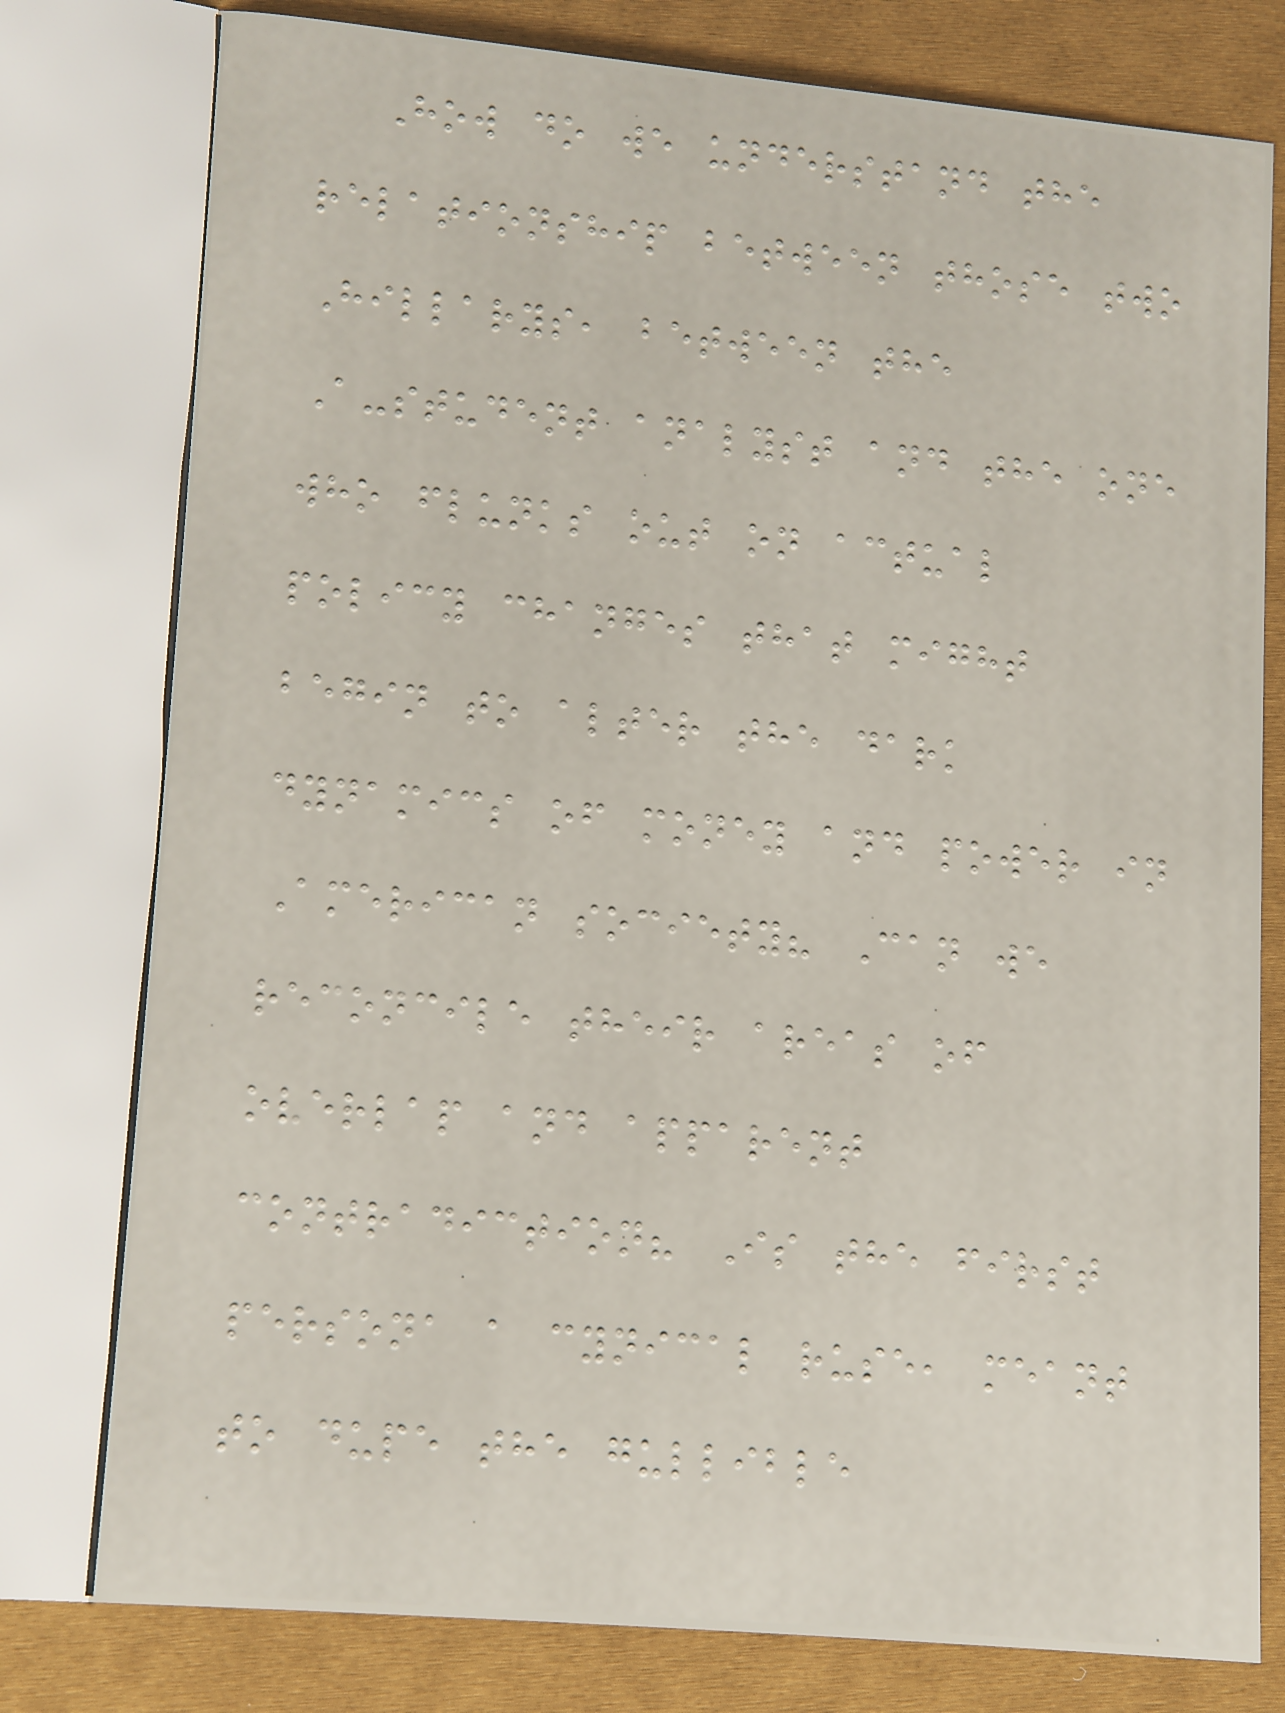How do we understand the
relationship between those two
Hillarys, between the
A-student analyst and the one
who flunks out on actual
policy changes that might
begin to alter the dark
dynamics of money and power in
American society? Can we
reconcile their areas of
overlap and apparent
contradiction? Is the first
persona a cynical ruse, meant
to dupe the gullible
